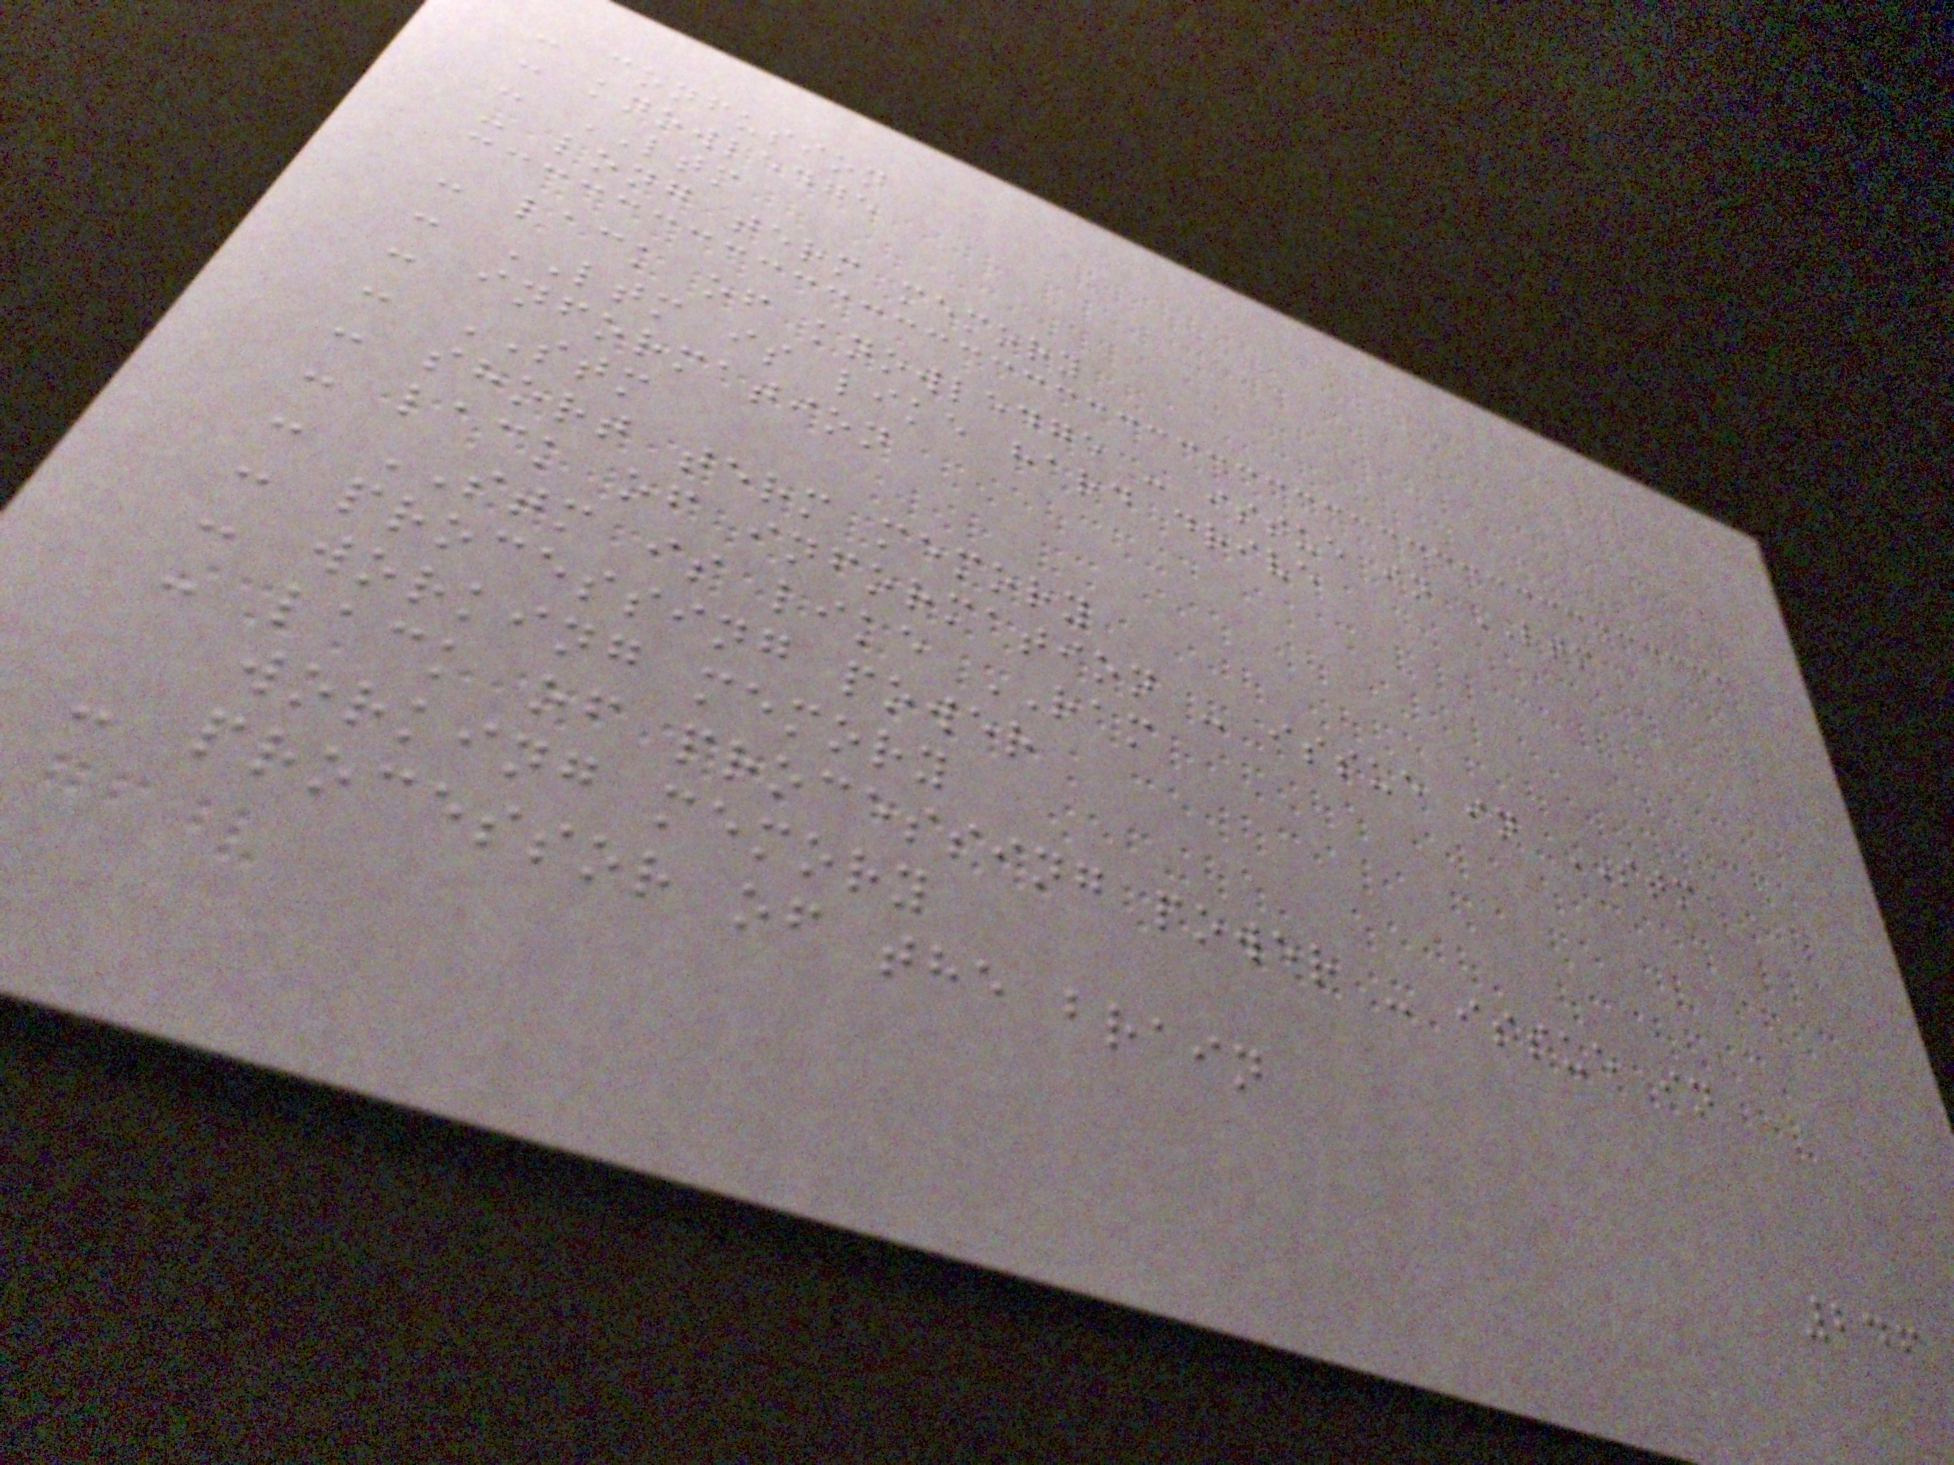- confusion
- knowledge
- LTM
- long term memory
- lack of knowledge - issue in LTM
- LTM is like hard drive
- information
- STM
- short term memory
- lack of information - issue in STM
- STM is like RAM
- processing power
- working memory
- lack of processing power - issue in
working memory
- processor of the brain
246
